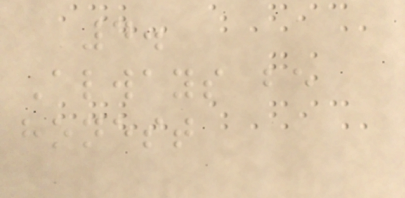4.
Always be
honest
